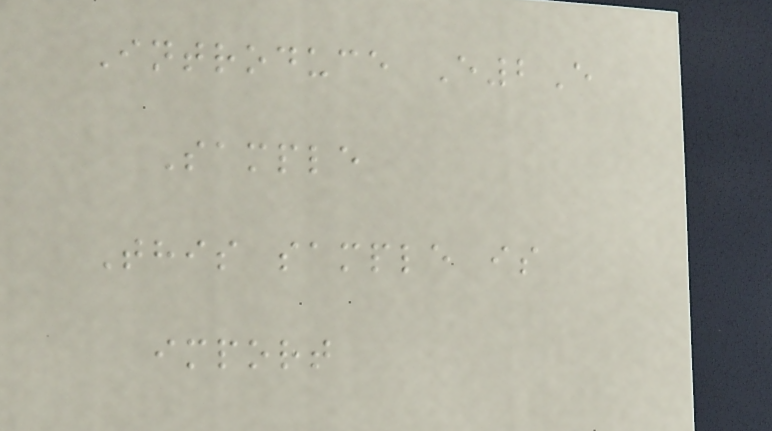Introduce E2E
Sample
This sample is
import
